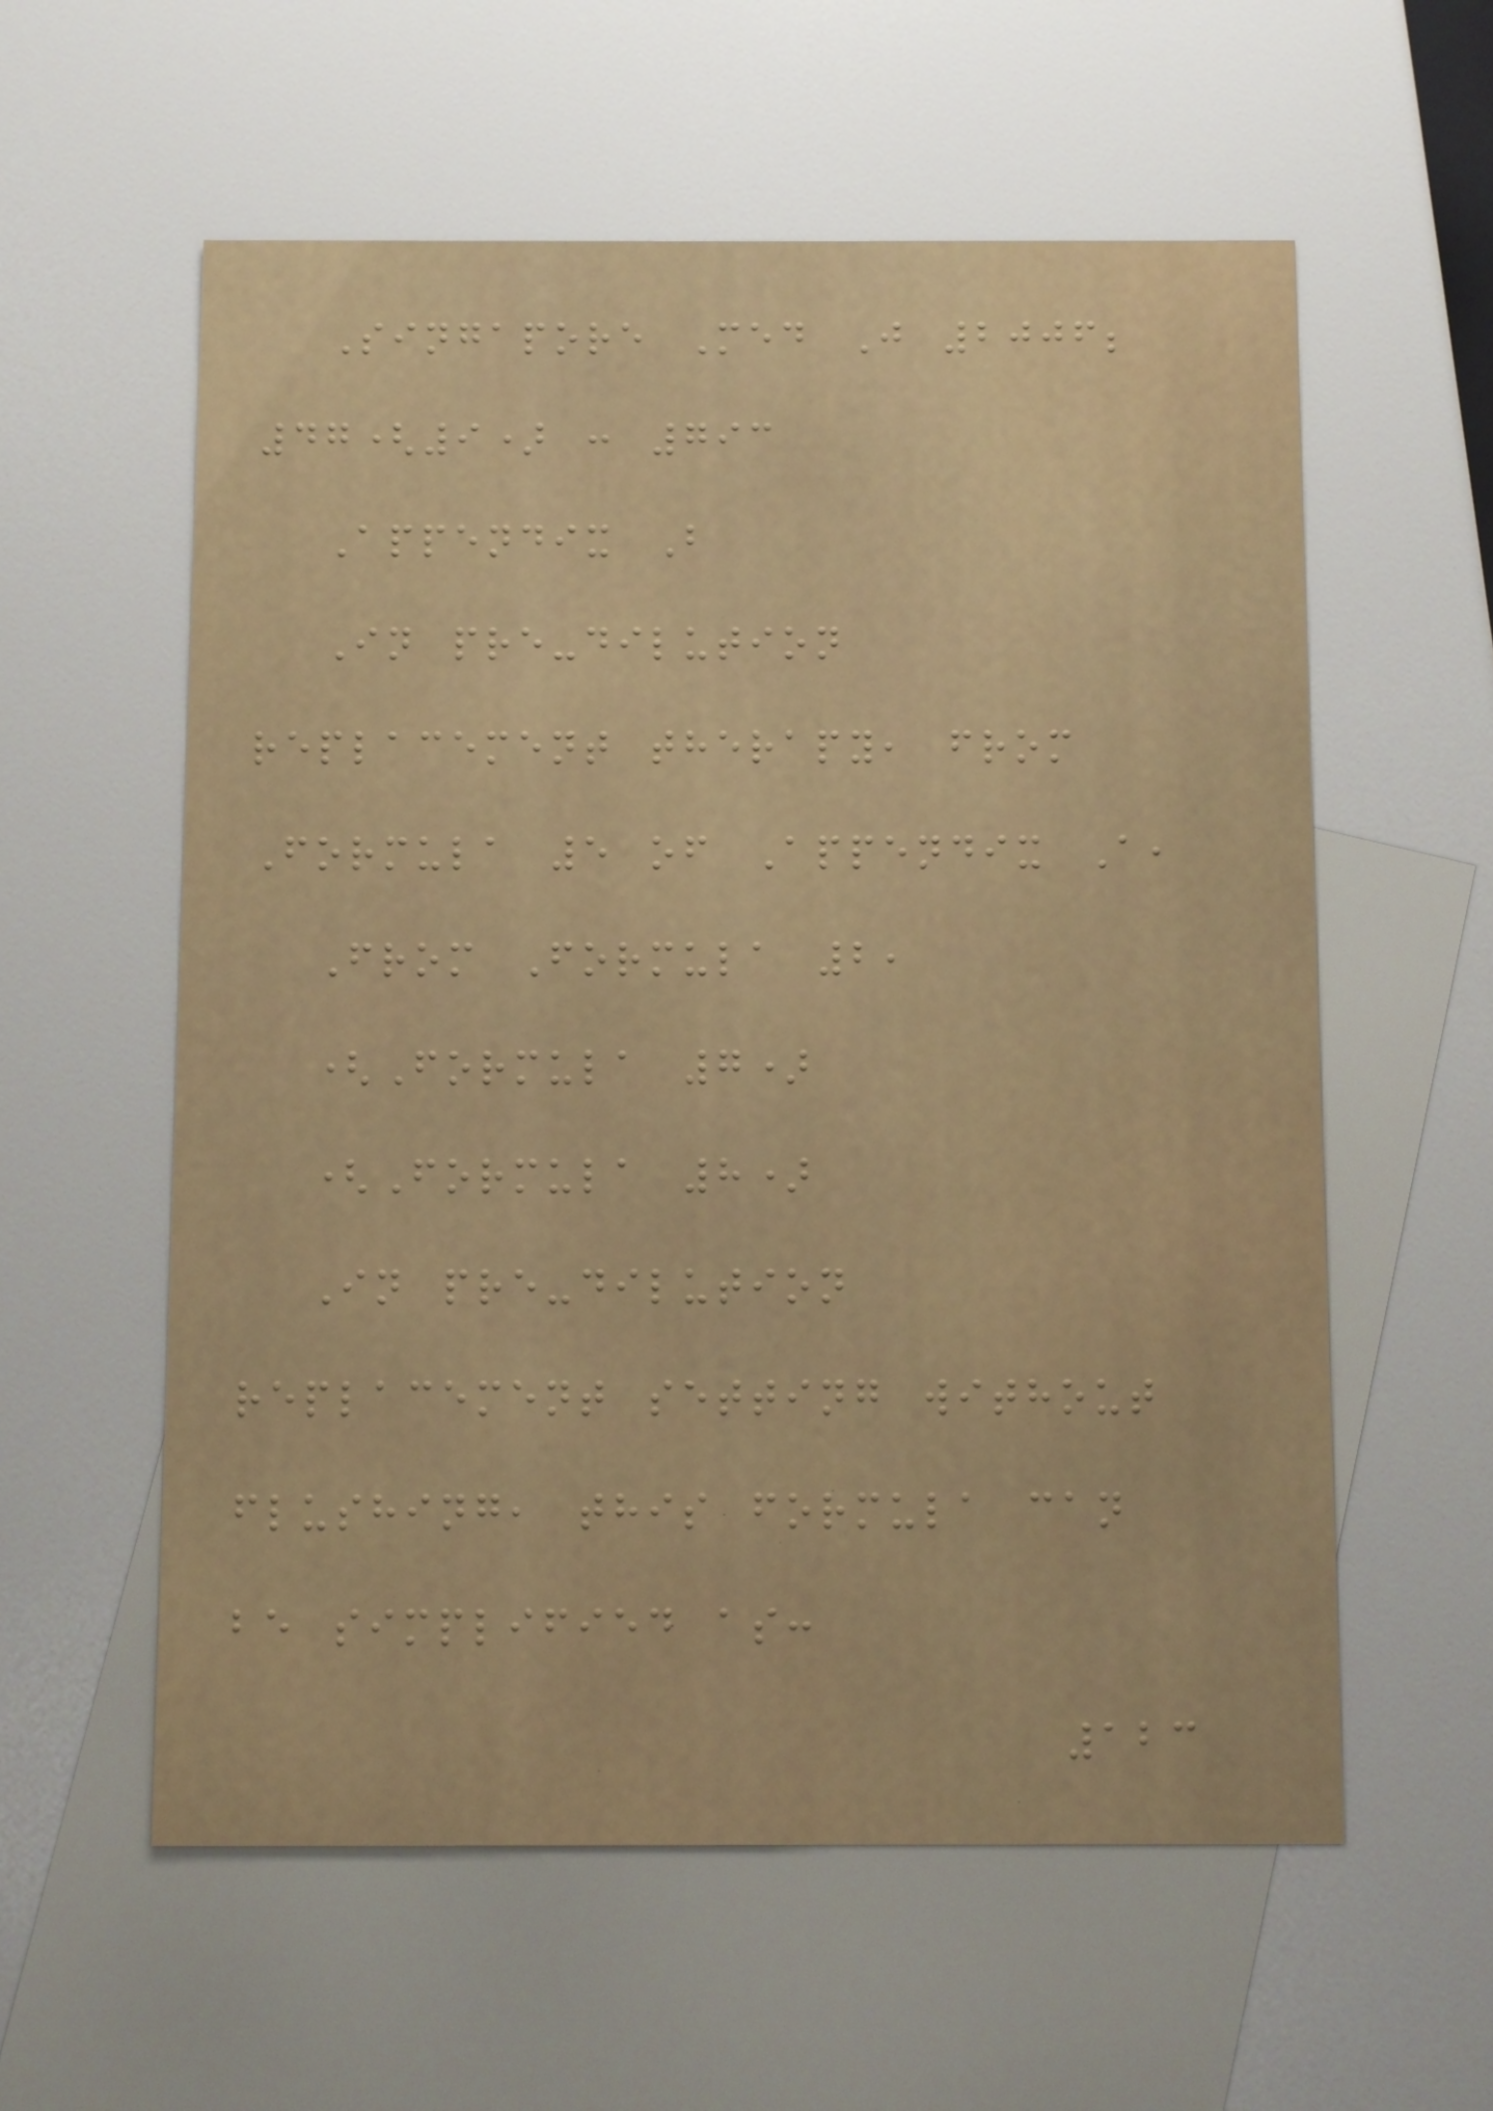Singapore Med J 2006;
47(9) : 793
Appendix B
In pre-dilution
replacement therapy, from
Formula 5 of Appendix A,
From Formula 2,
(Formula 7)
(Formula 8)
In pre-dilution
replacement setting without
flushing, this formula can
be simplified as:
123
